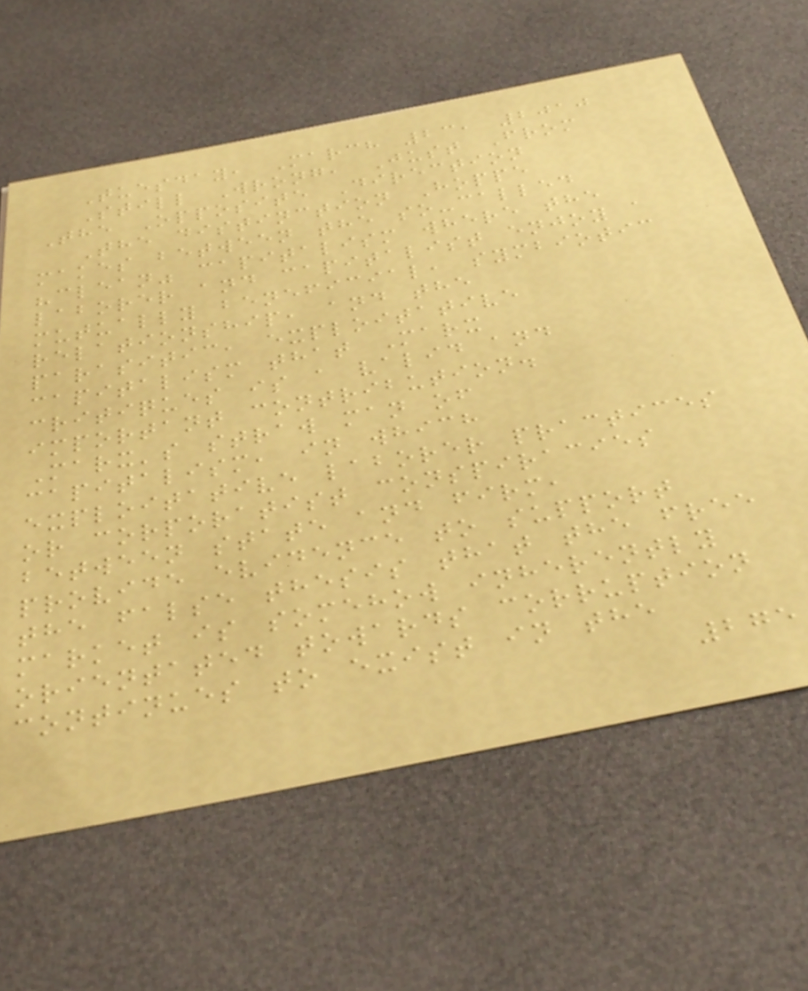Tuesday, March 23, 2010
Still Wrong, Just From
The Opposite Direction
The distinction Hoppe
makes between the so-called
"clean" capitalism where the
laborer and capitalist enjoy a
mutually beneficial, symbiotic
relationship, and the
parasitic, exploitative
capitalism that Marx
critiques is a valid and
important contribution.
Marx's straw man of
capitalism, in which
exploitative laborer practices
or corporatist conspiracies
between state and firm,
provide evidence to support
the false thesis that the free
market is somehow inherently
orientated towards corruption
continues to exist in the
275
